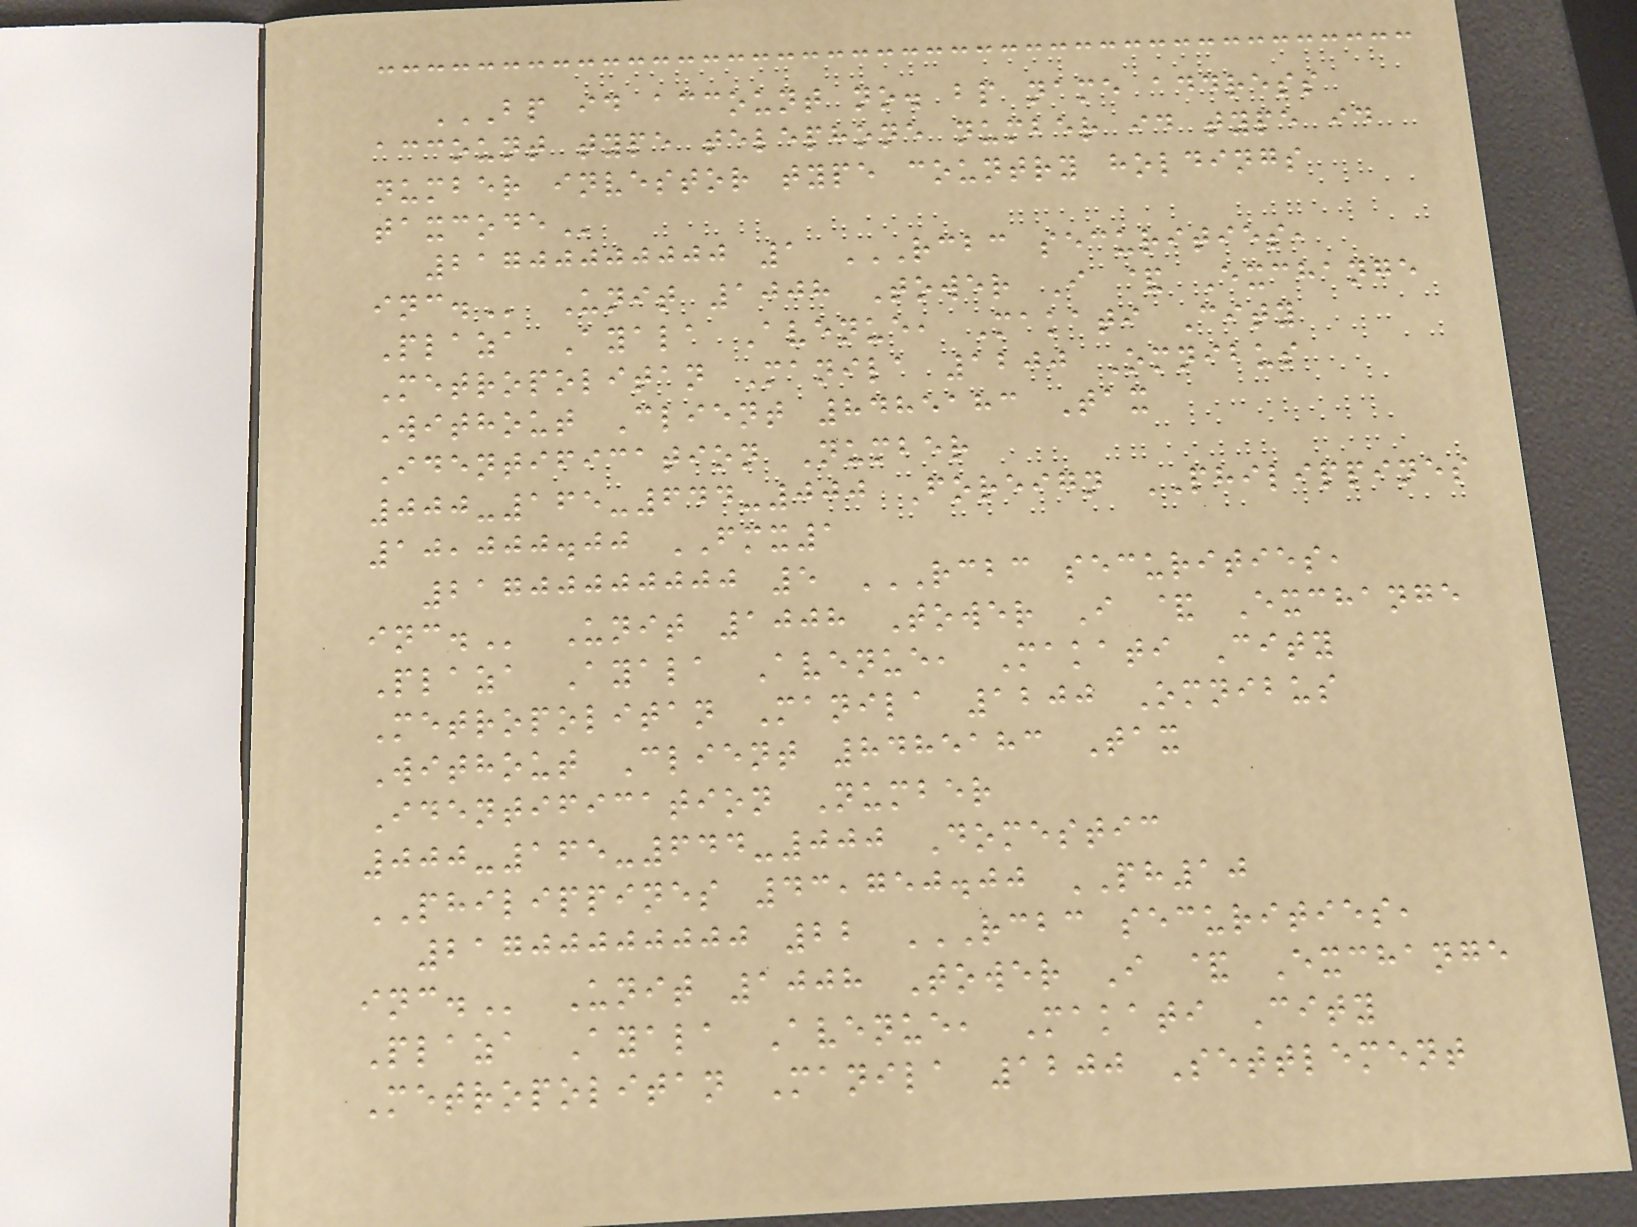BP ID ACCOUNT NO. BP NAME ADDRESS
ACCOUNT TYPE TELEPHONE NUMBER ID TYPE ID
NUMBER INVESTOR TYPE COUNTRY HOLDINGS
TAXCODE
21700000000 1 RCBC SECURITIES,
INC. Unit 1008 Tower I & Exchange
Plaza Ayala Avenue, Makati City
Metropolitan Manila 1200 Omnibus
Without Client 8485183 Tax
Identification Number
000-165-644-000 Foreign PHILIPPINES
10,000.00 FMX1
21700000000 5 RCBC SECURITIES,
INC. Unit 1008 Tower I & Exchange
Plaza Ayala Avenue, Makati City
Metropolitan Manila 1200 Omnibus
Without Client 8485183 Tax
Identification Number
000-165-644-000 Domestic
PHILIPPINES 43,750.00 PH10
21700000000 22 RCBC SECURITIES,
INC. Unit 1008 Tower I & Exchange
Plaza Ayala Avenue, Makati City
Metropolitan Manila 1200 Settlement
